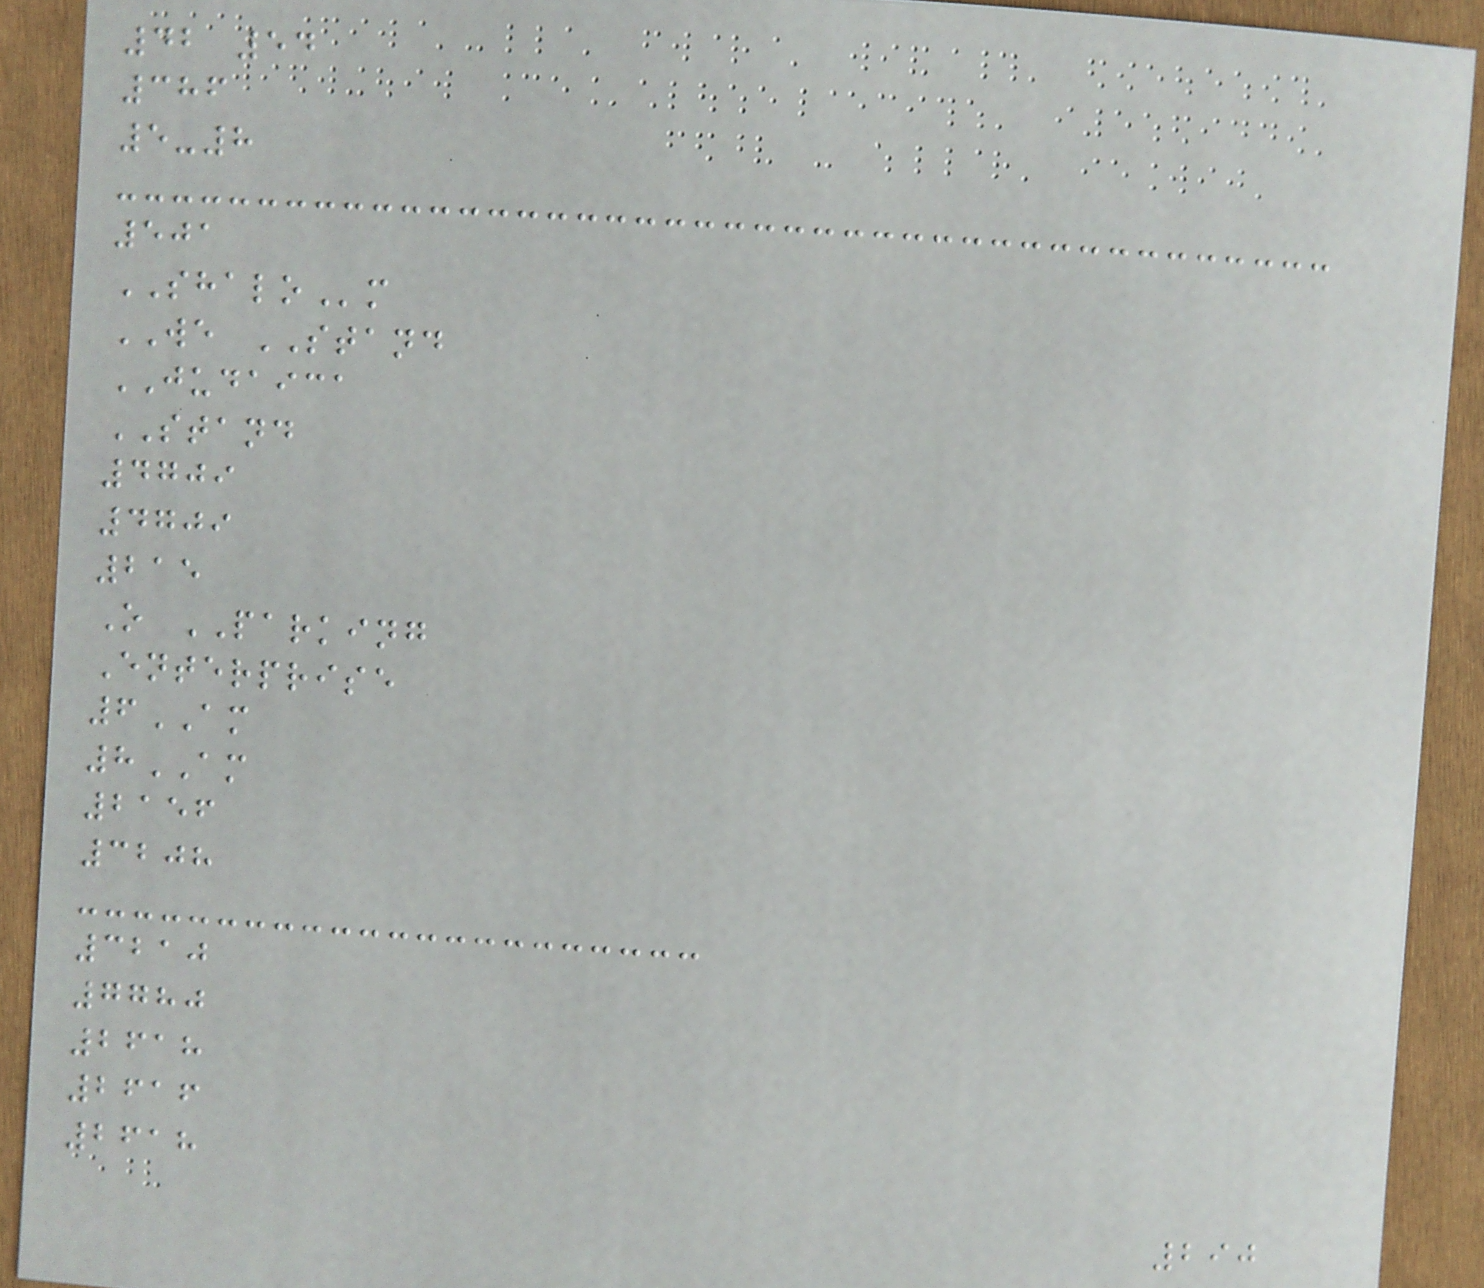42 54
386
5-8
501
SHALOm
WE STAND
JUDAICA
STAND
4709
4709
215
O PARKING
Enterprise
6AM
8AM
2156
3208
3210
7780
2618
2616
2618
290
